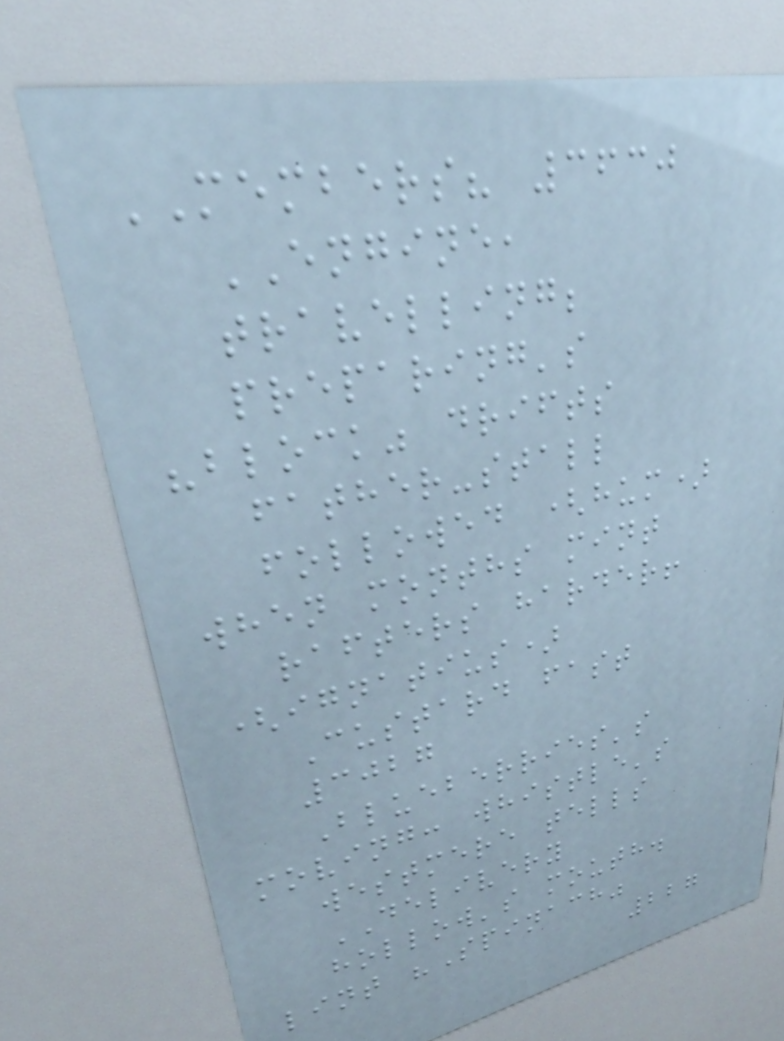MEMBERS? 3630
ENGINE,
travelling;
preparing's
"block" drifts
father-stall
followed (hum)
when months mint
rafters harder!
(ignatius)
Custard fast
3027
Blueberries's
moving: whistle's
westmere tells
DELIVERY
hollow's mouth.
lint "Spinach"
227
